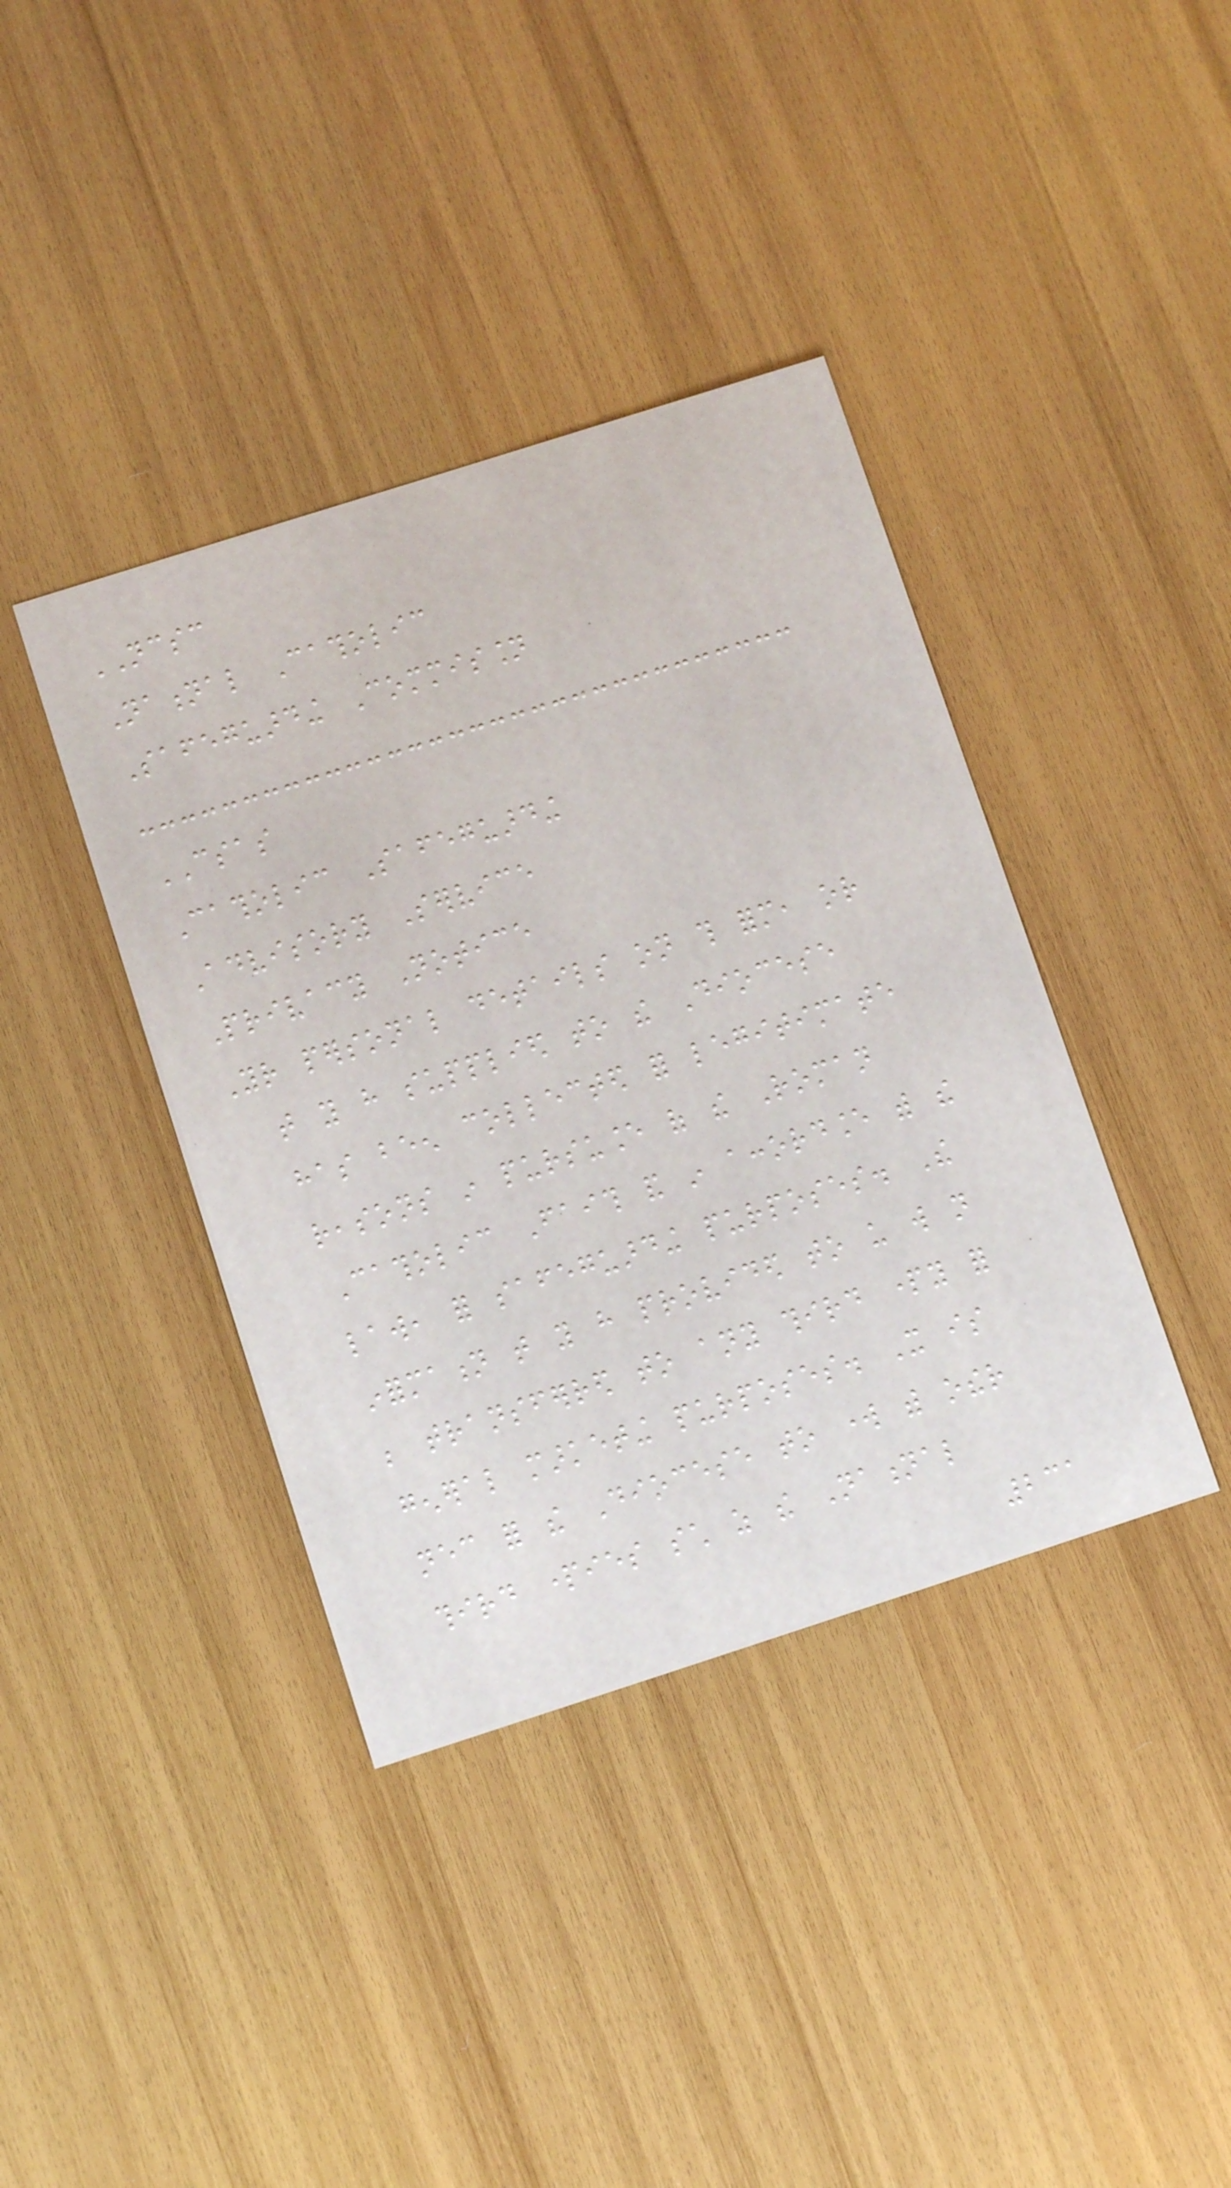NCSC
National Catholic
Safeguarding Commission
CSAS
Catholic Safeguarding
Advisory Service
Privacy Notice
Your personal details on this form, or
that you have supplied to the Diocese
has been collected for legitimate
reasons in pursuance of the Roman
Catholic Faith and in accordance with the
law, for safeguarding purposes. The
information that you have provided to us will not
be transferred to any third party for
general marketing purposes. It is
necessary for the Diocese to work with other
third parties such as the National
231
